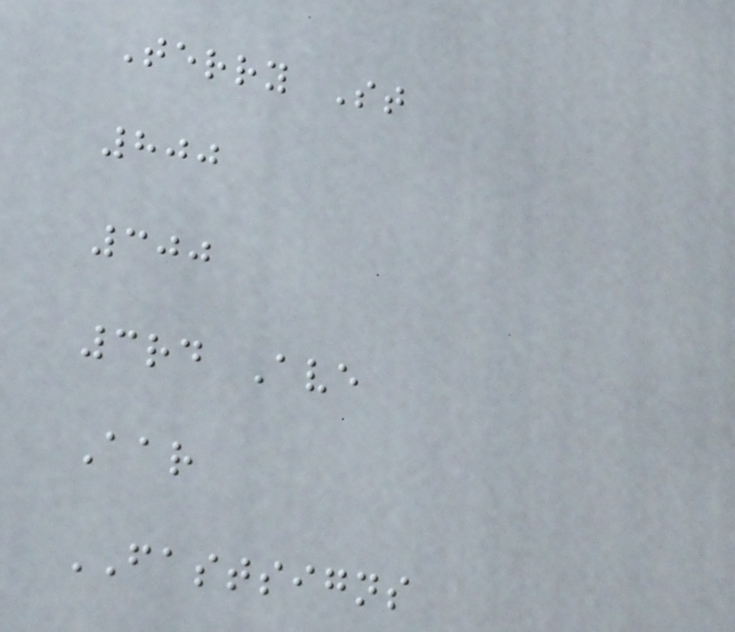Terry St
800
300
3rd Ave
Aar
FASTSIGNS
